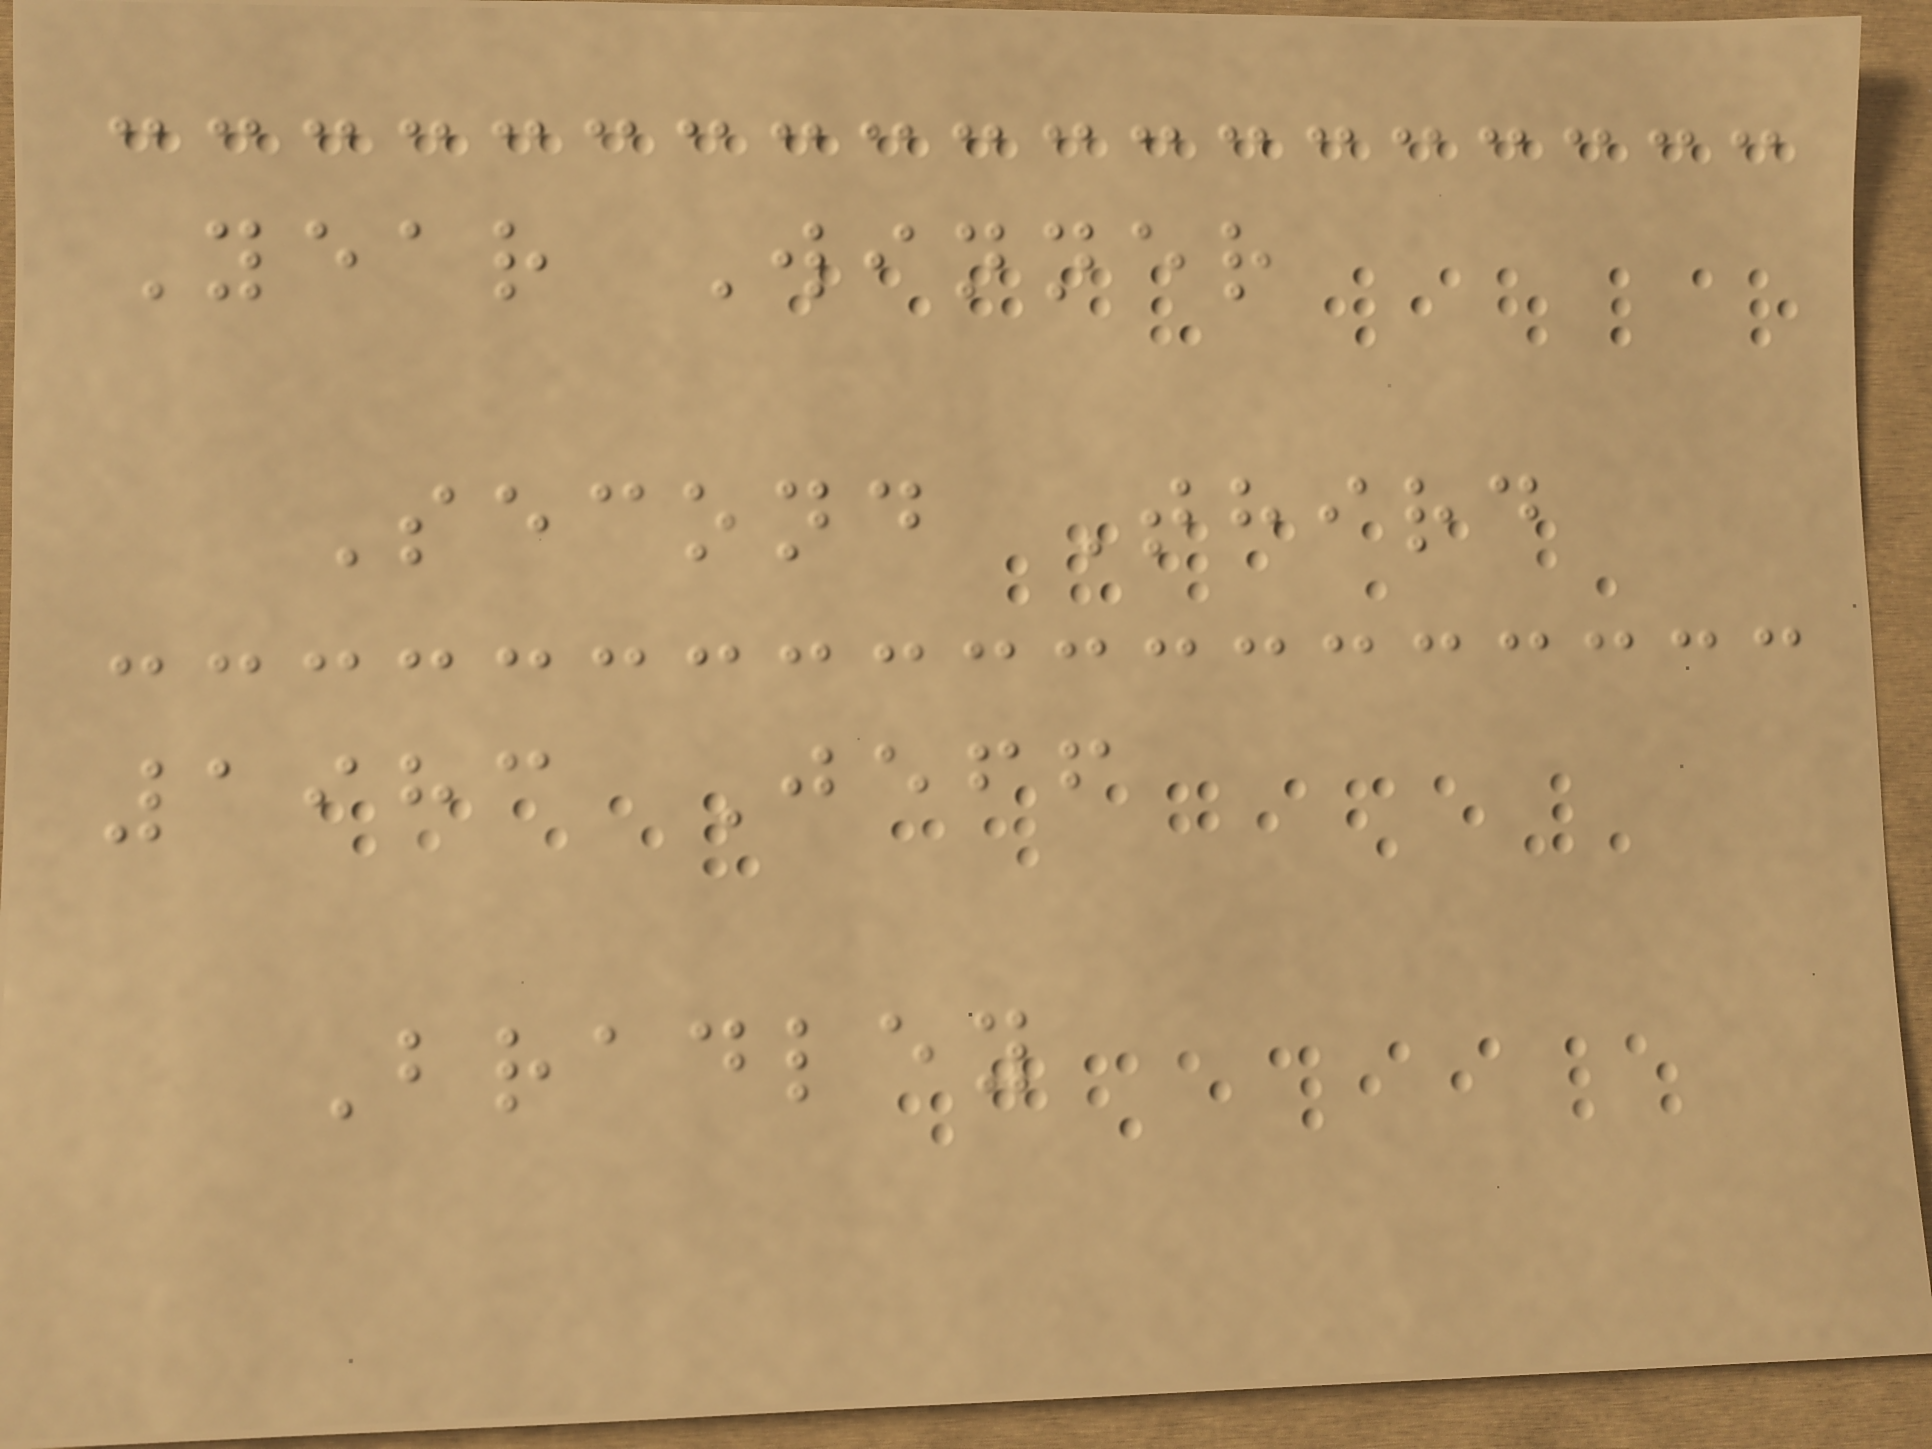Year Winner
Second Third
1983 Jeff
Bradley
